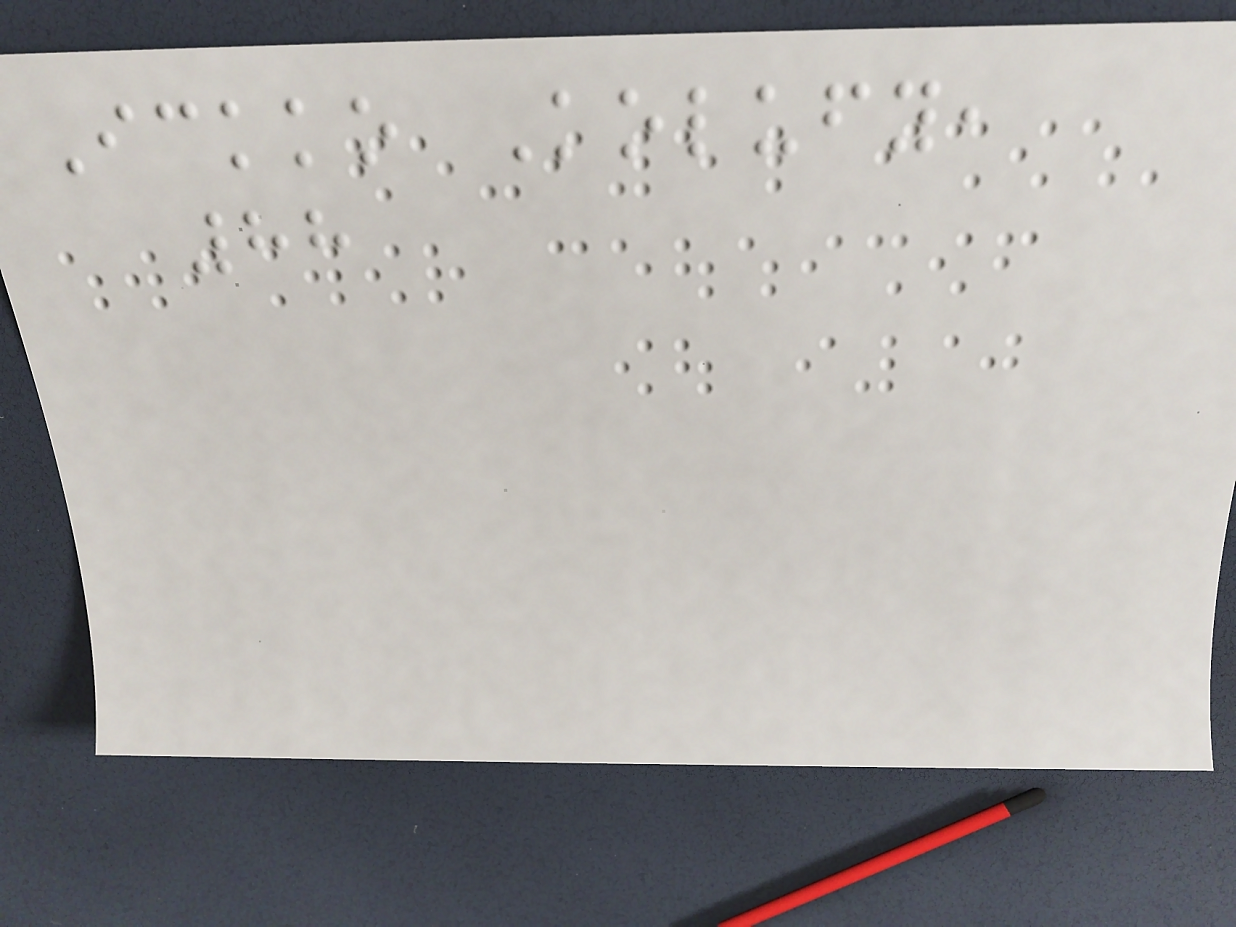Ickko Kolufy,
88
